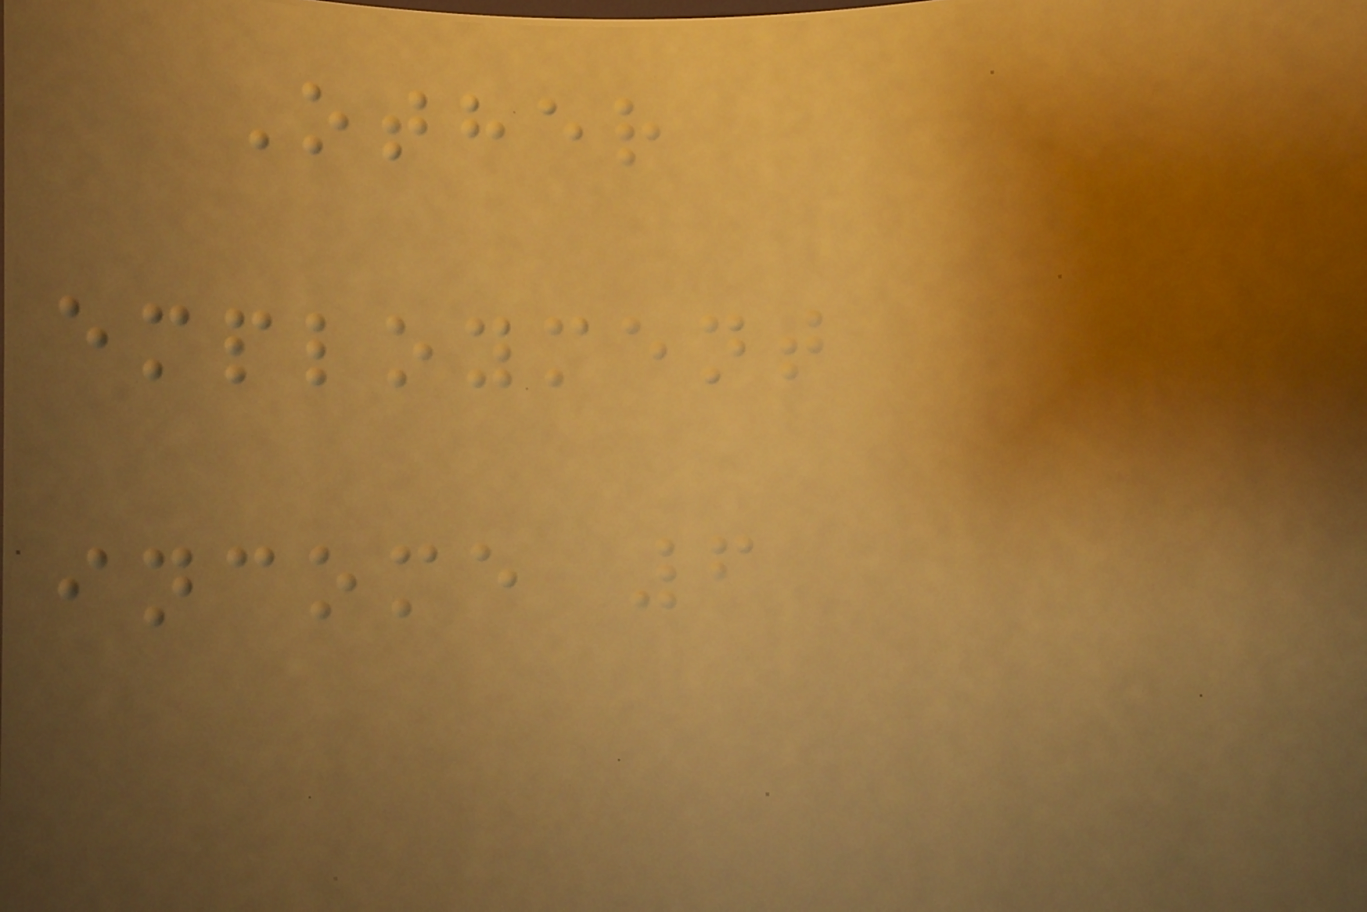Other
employment
income 6
